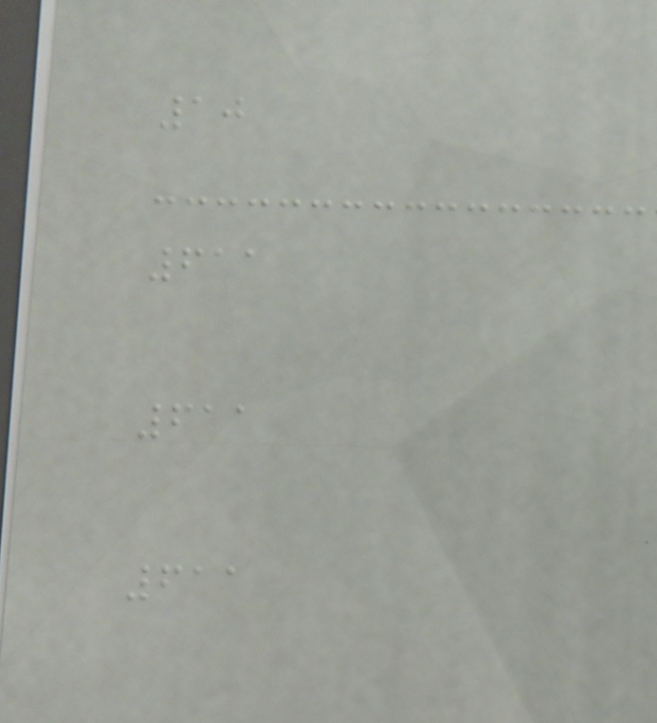10
611
611
611
